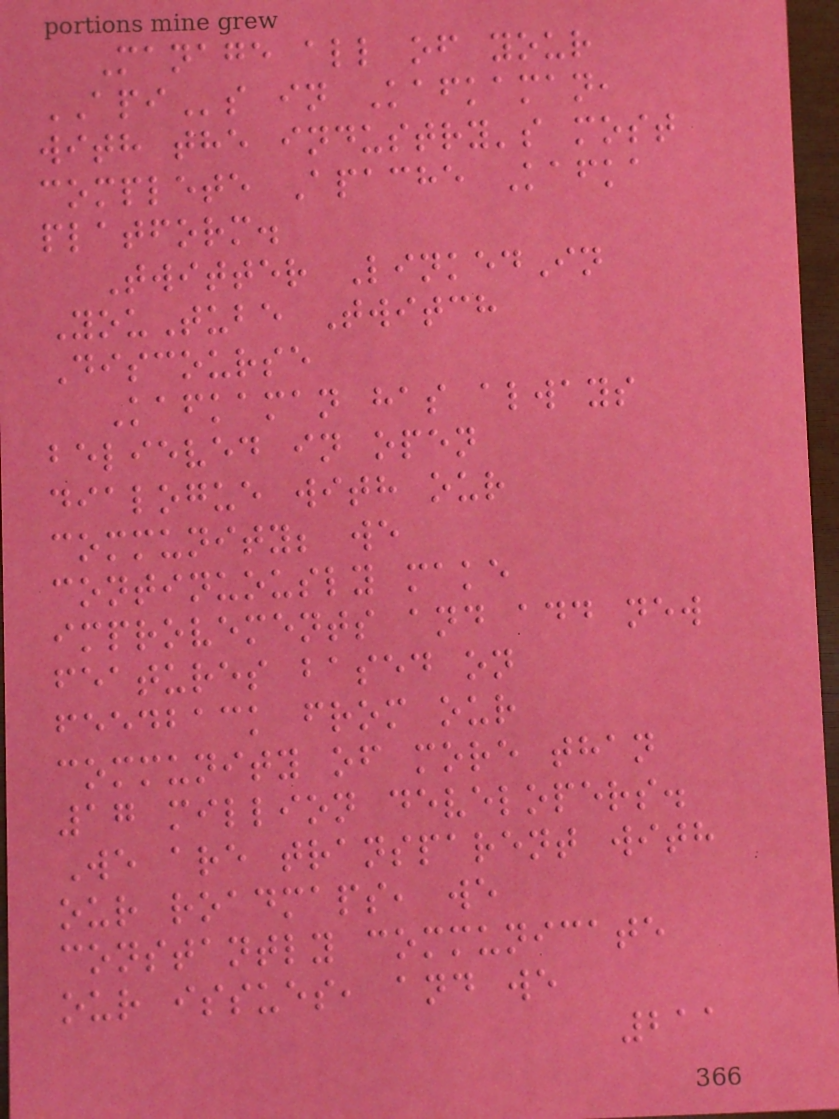Manage all of your
APIs in Kafkaman,
with the industry's most
complete Apache Kafka
platform.
Twitter LinkedIn
YouTube Twitch
Discourse
Kafkaman has always
believed in open
dialogue with our
community; we
continuously make
improvements and add new
features based on
feedback from our
community of more than
17 million developers.
We are transparent with
our roadmaps, we
constantly communicate
our issues, and we
211
